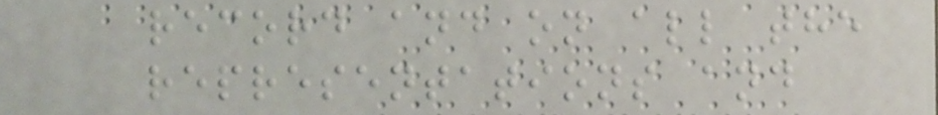record and on all the
representations and
